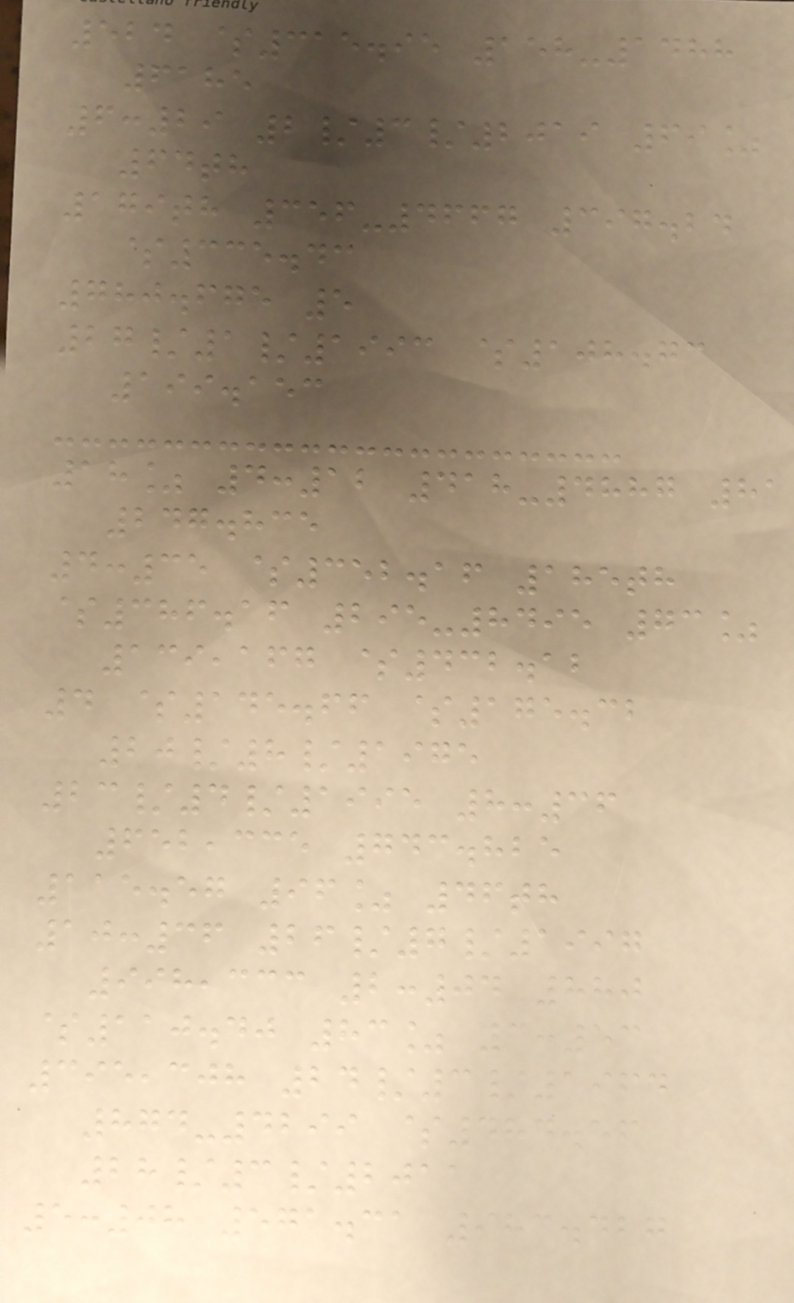524 $315.95 158-1488
6185
6:29 2/3/2019 69%
64th
179th 356-4667 397.24
$335.43
780.675 5
27/1/1993 $108.73
199.153
18% 4:12 418-4887 81
247.835
4:35 $352.16 185th
$386.16 295-8495 73%
139,167 $432.12
4 $145.66 $175.32
20/8/1975
23/4/1995 8:36
652,335 743.825
115.57 96% 46th
10:36 26/7/1997
998,333 2:04 880
$110.40 83% 3:53
395,308 24/3/1964
874-4299 $484.56
28/3/2011
5:08 571.31 983.427
